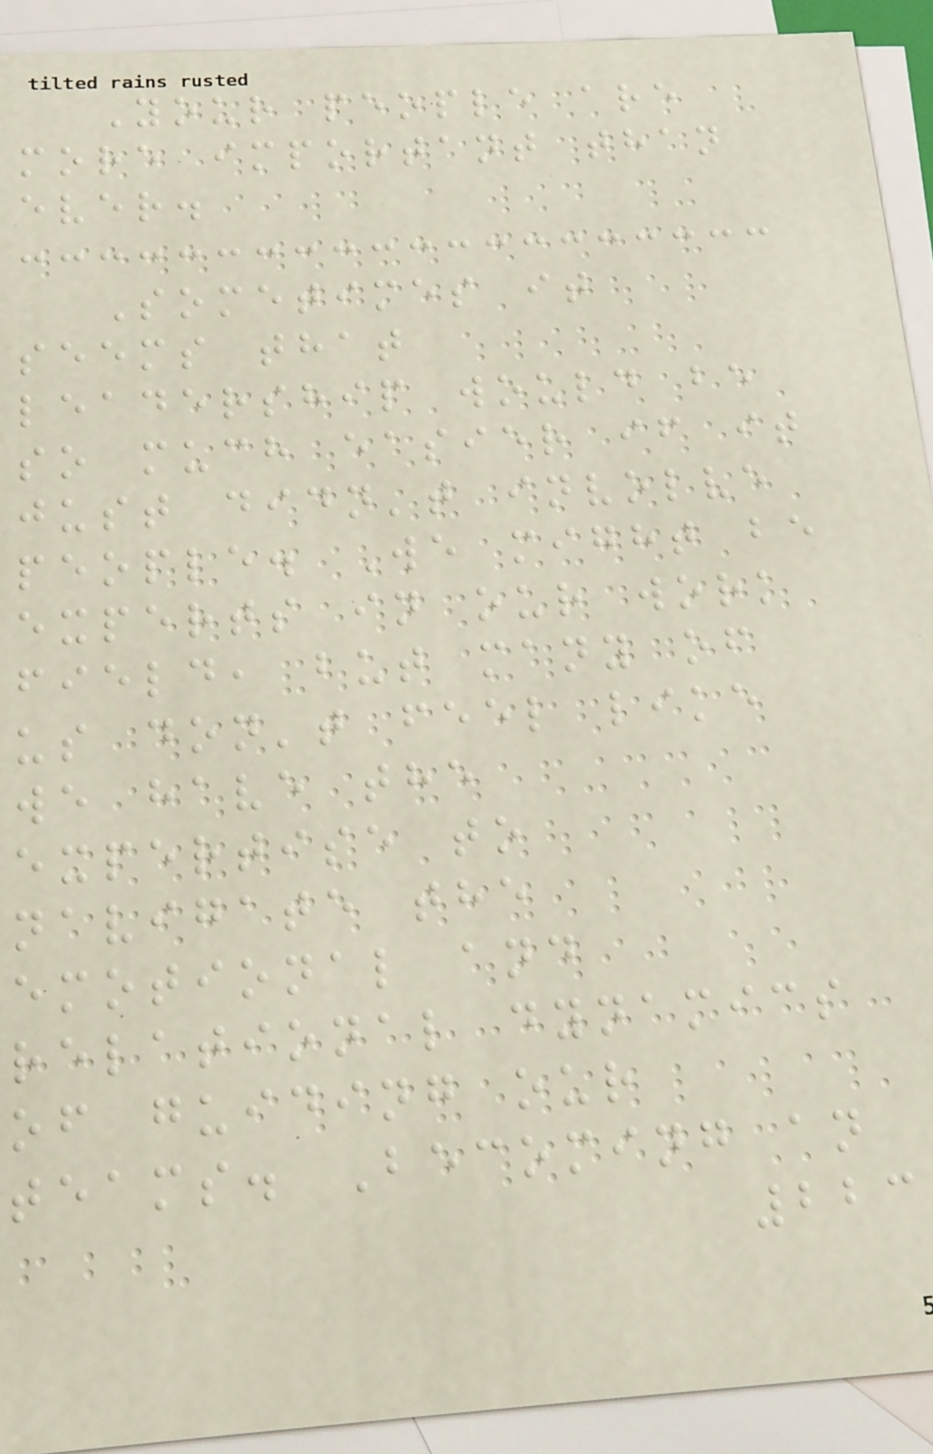Your people are
more important than
ever.
Sometimes it
seems that
leadership would be
so much easier if it
just didn't involve
people. We might be
experts in our work
field, but many of
us don't feel like
we have the
expertise to
navigate the
emotional and
relational dynamics
of guiding our
teams. Becoming an
223
